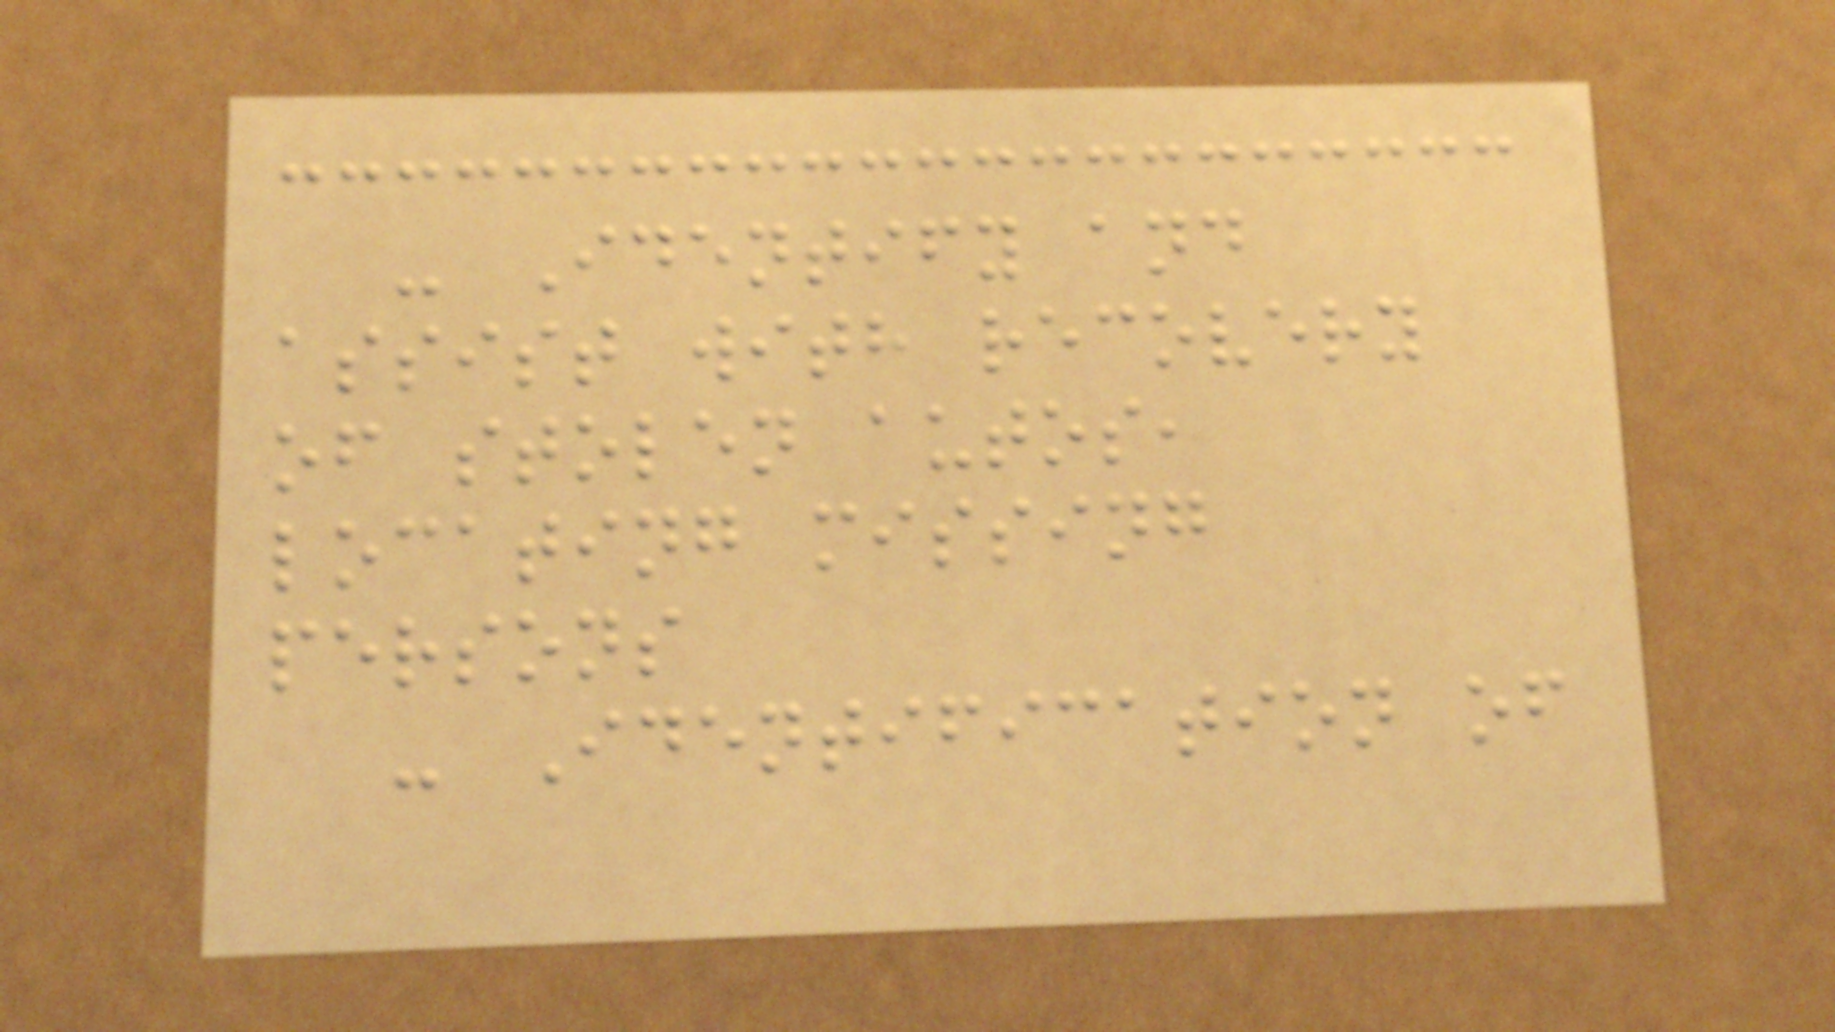- Identify and
assist with recovery
of stolen autos,
locating missing
persons
- Identification of
